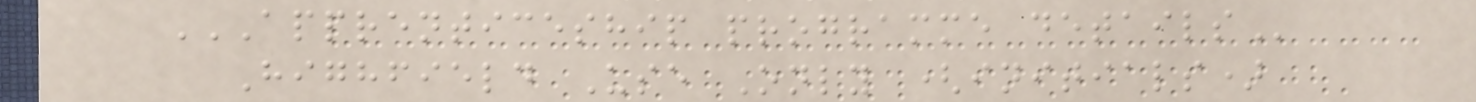APPRENTICESHIP PROGRAMME DETAILS
Highfield Use Only (initials)
